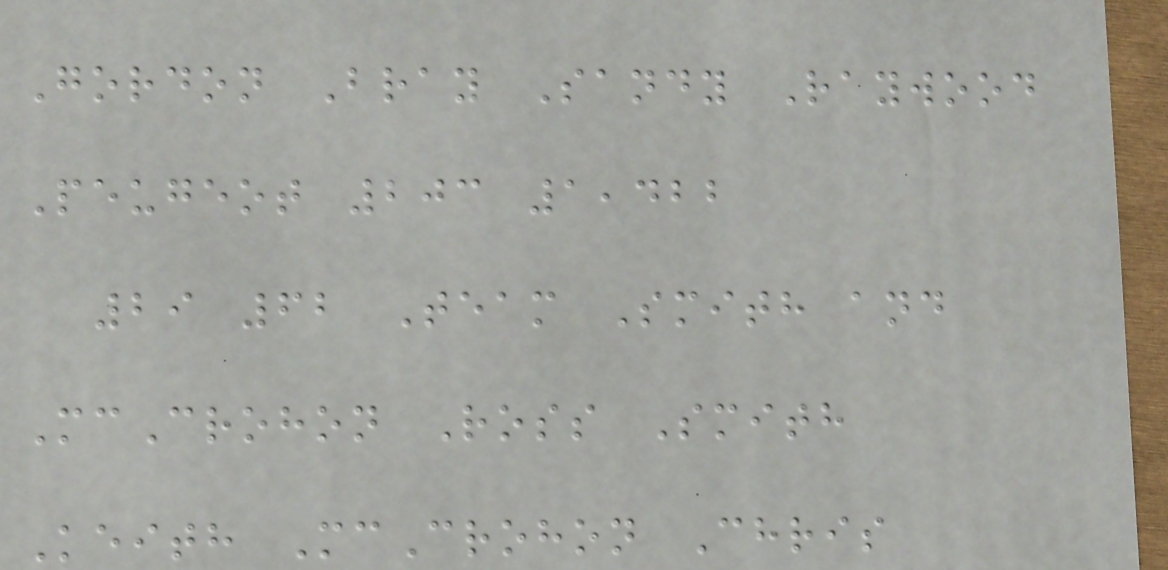Gordon Bray Sandy Raywood
Peugeot 203 1,422
29 62 Team Smith and
McCrohon Ross Smith
Keith McCrohon Chris
